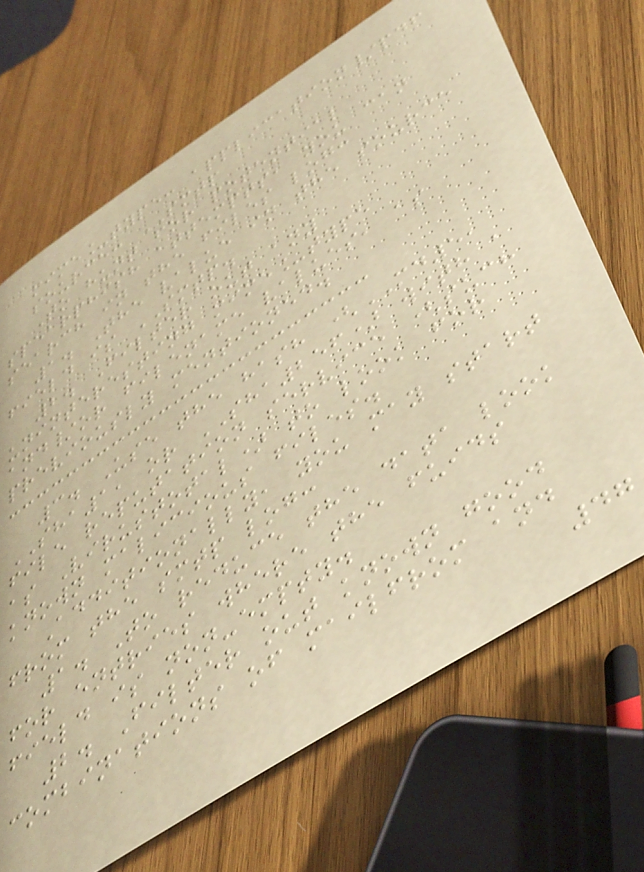mime_type: application/pdf
source: SMTP
To hunt for potential
spearphish attempts, you can
search in the files log:
1. The value in the source
field is SMTP.
2. Filter out any
uninteresting mime_type
and/or filename values, as
previously mentioned.
3. Use the hash (MD5,
SHA1, or SHA256) with a
file reputation service (such
as Virustotal) to look for
known malicious files.
Additionally, you may start
from the smtp log:
1. To reduce the data look
for entries where the fuids
field is non-empty.
2. Filter out known good
combinations of mailfrom and
47
